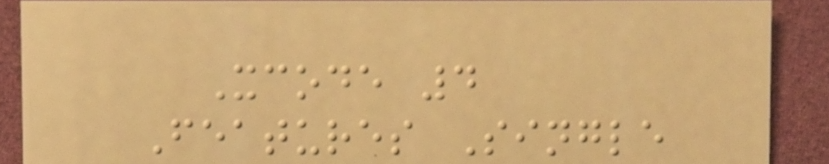Xcode 4
Features Single
